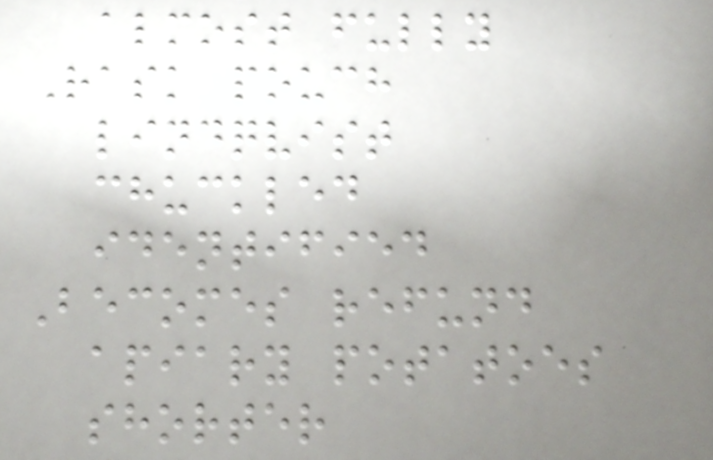almost fully
Rask pouch
lindqvist
chuckled
identified
Becomes refund
apiary potatoes
shorter
